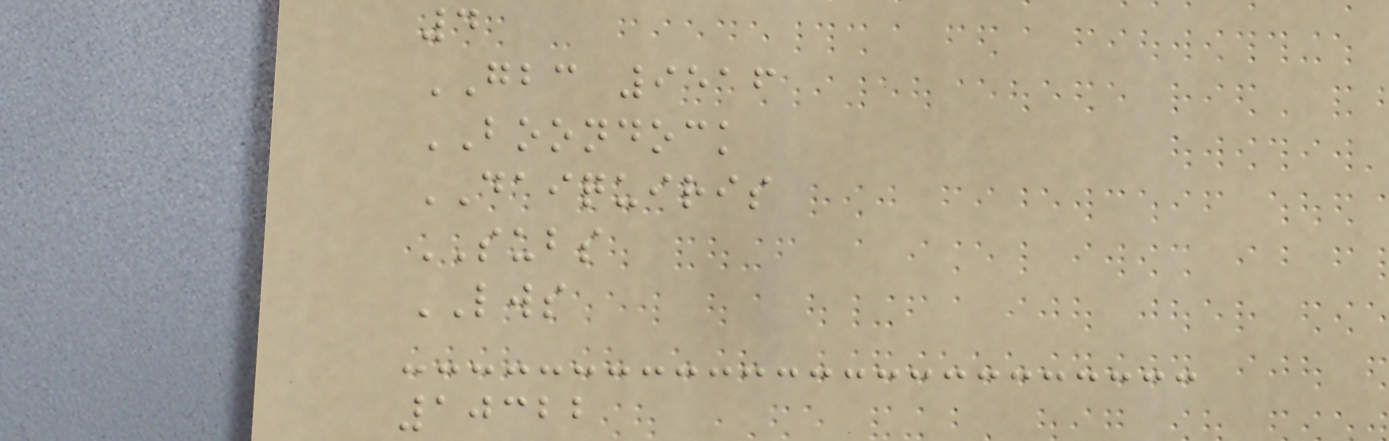4
GBC 9516
BOONDOCK
DAIQUIRIS
SUBS
LWS
10322
